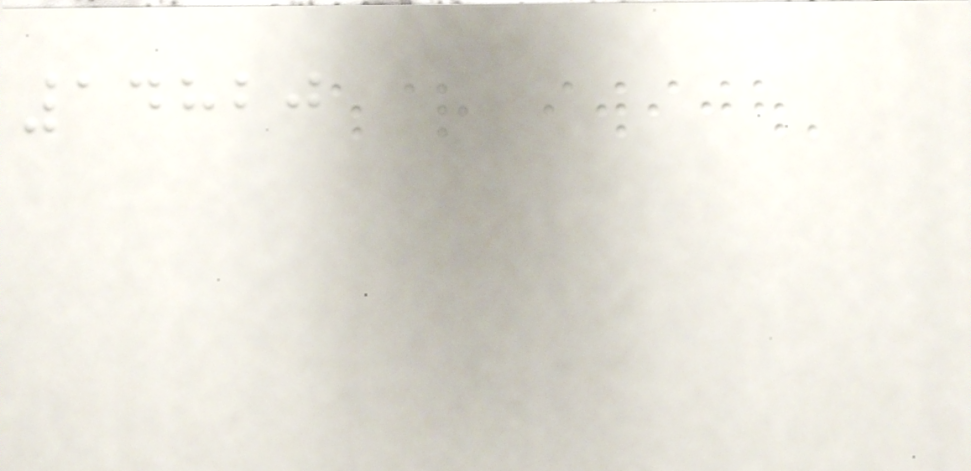14820
